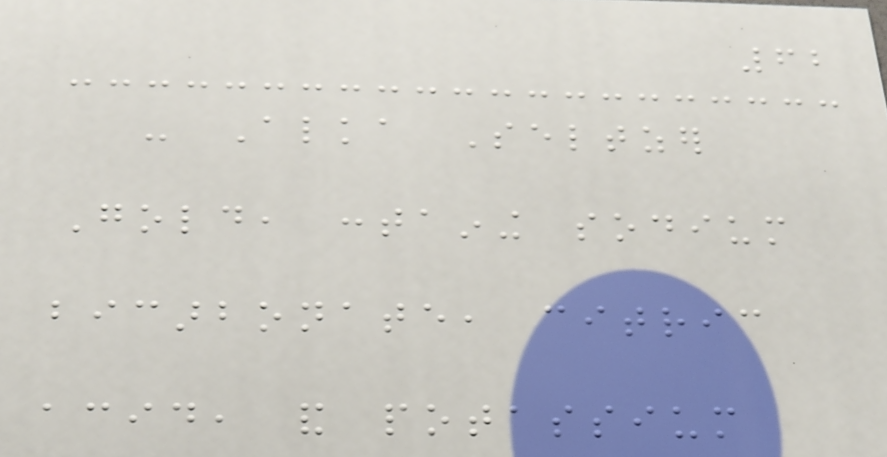62
- Alka Seltzer
Gold, containing sodium
bicarbonate, citric
acid, and potassium
